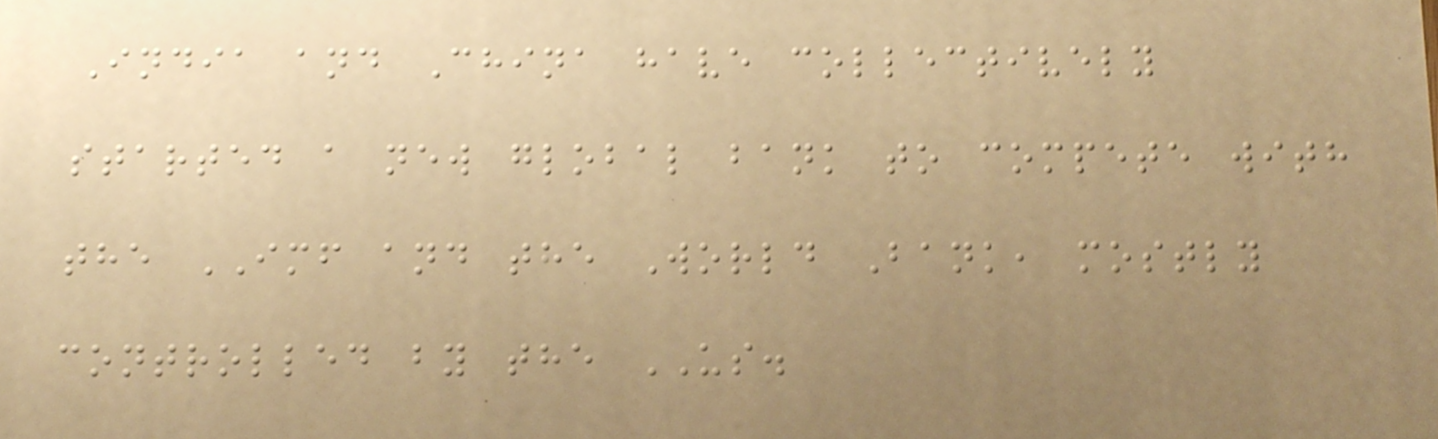India and China have collectively
started a new global bank to compete with
the IMF and the World Bank, mostly
controlled by the US.
